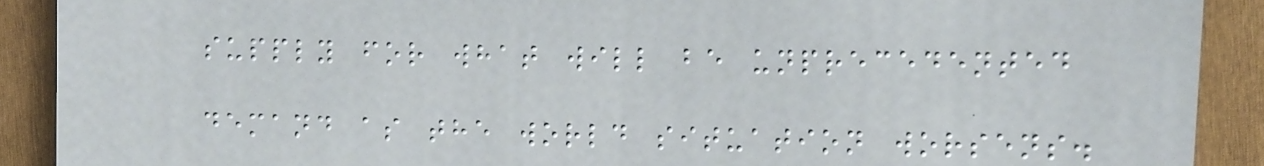supply for what will be unprecedented
demand as the world situation worsens.
